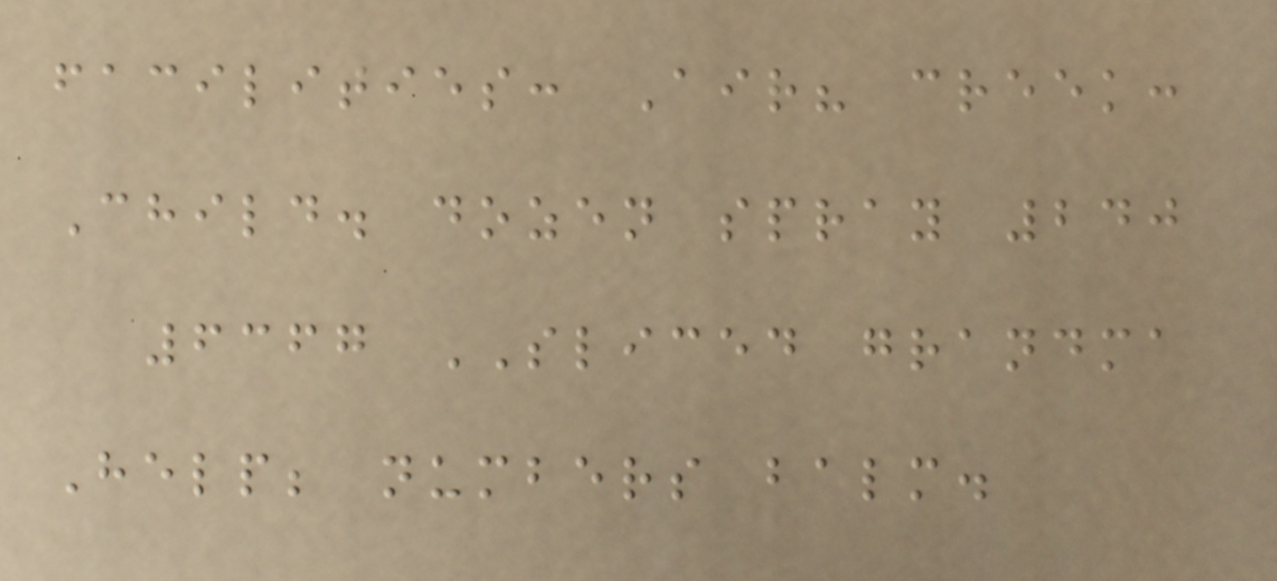facilities: Air? creek:
Child. dozen spray 240
6367 SLICED grandma
Help; numbers balm.
